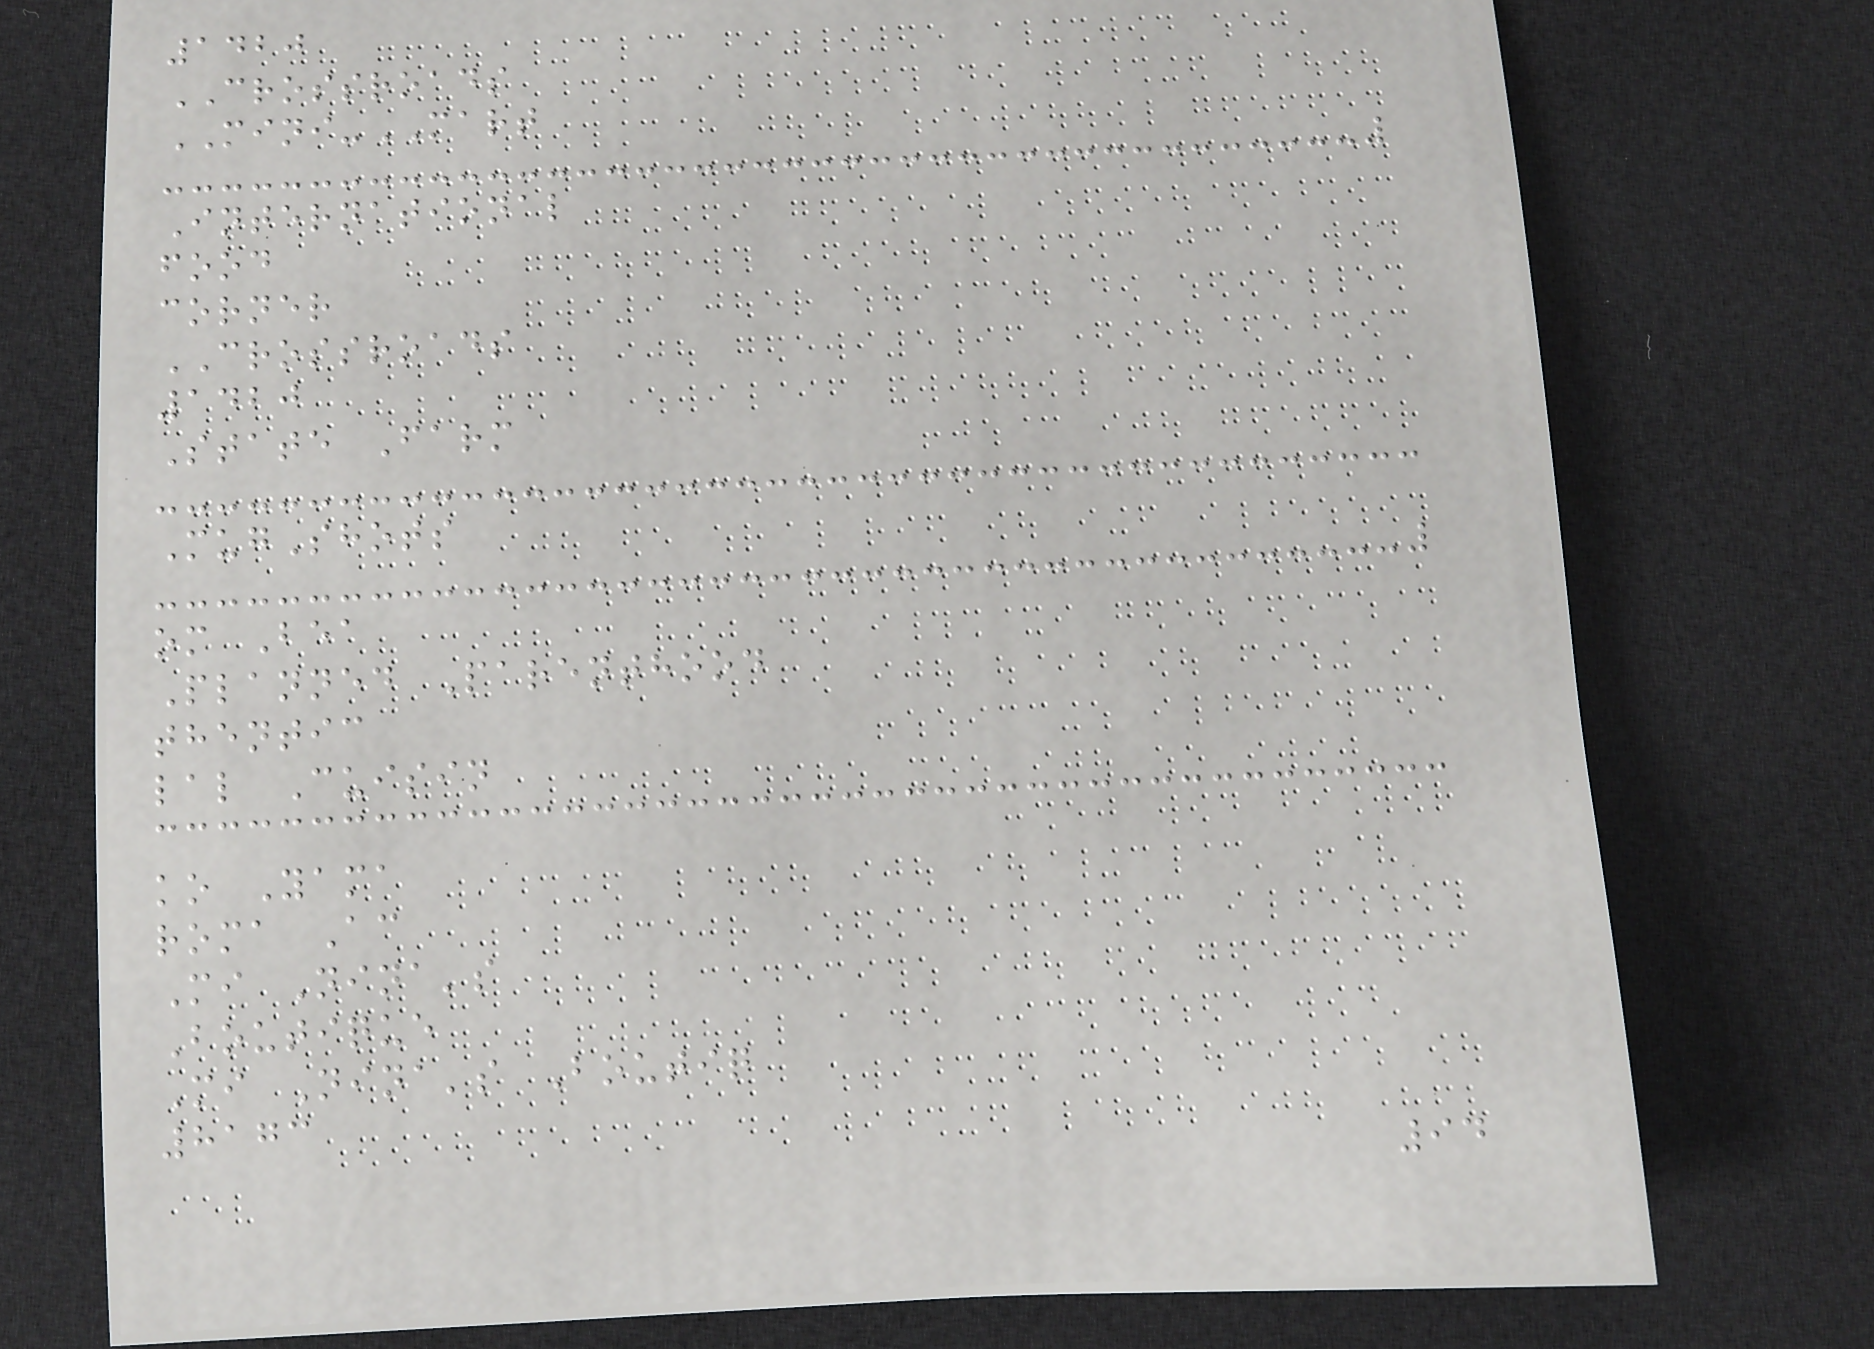1420
CROSSROADS
MINI-MART
International
food
corner
CROSSROADS
1420
State Farm
MugShots
om Bea
Planned Parenthood
thentic
lal Cuisin
ko Yama
roma Ac
Mi Nina's
Boutique
Mi Nina's Boutiq
8173
94
